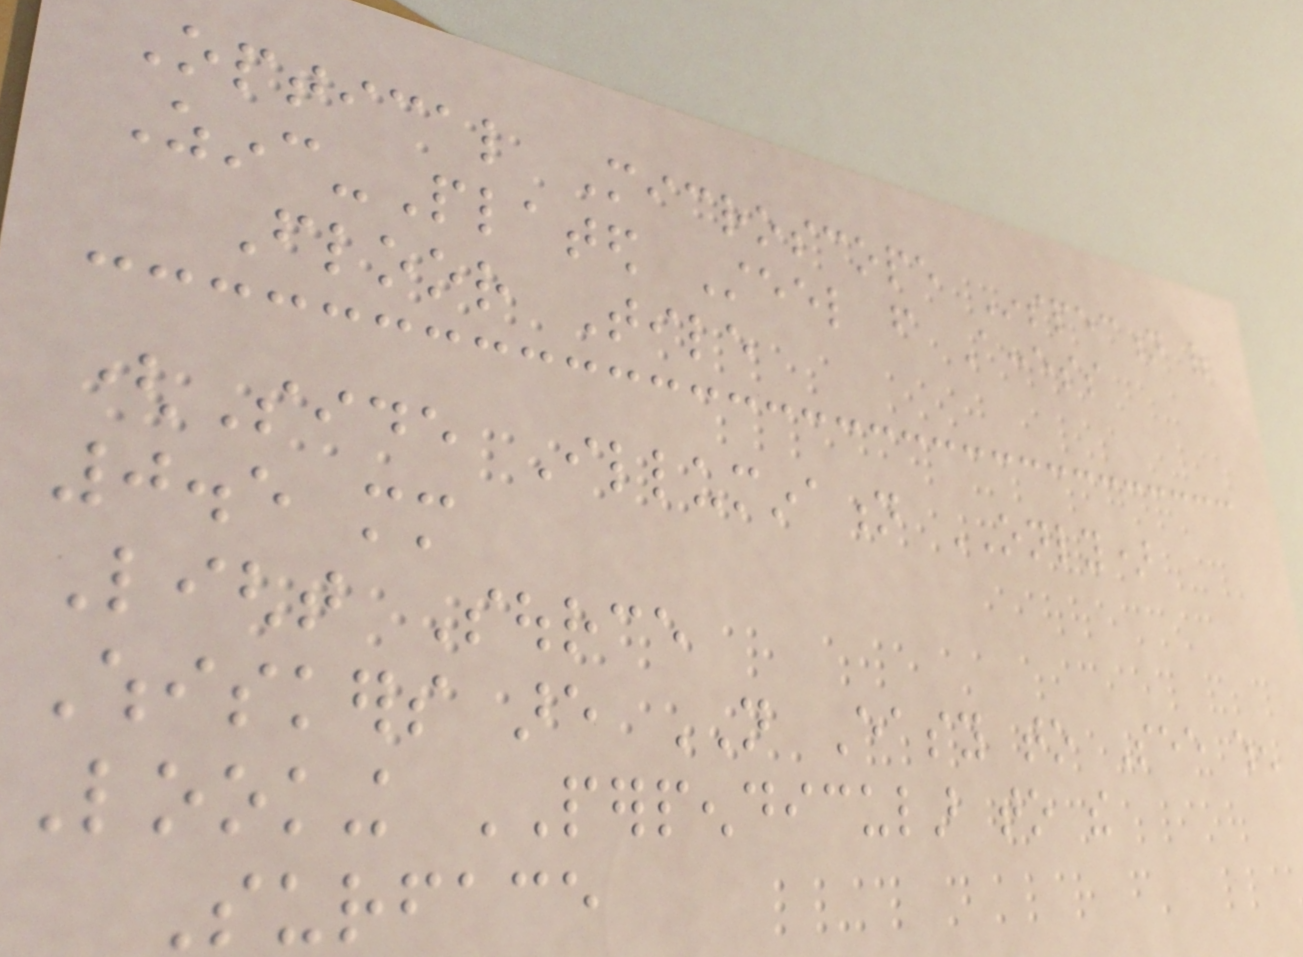Optical Microscope Inspection of
Zinc-Plated Steel from Access
Floor Tile
(Side Illumination ONLY)
0.5 mm
Light Source
Whiskers are NOT Easy to See when
Looking PERPENDICULAR to the
Surface
